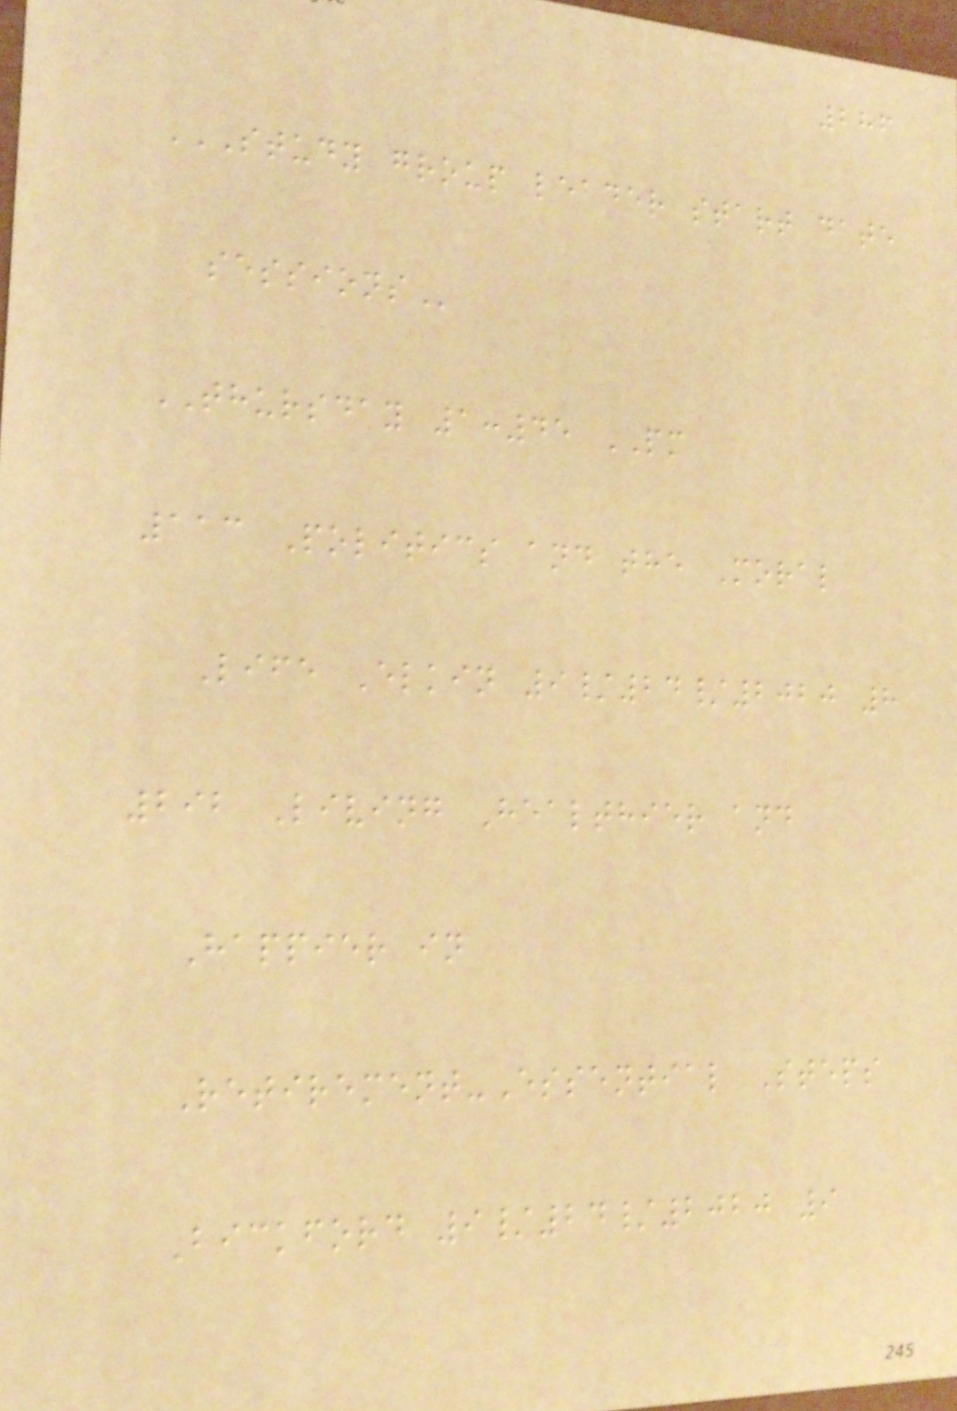286
STUDY GROUP LEADER START DATE
SESSIONS
THURSDAY 1:45 PM
113 Politics and the Moral
Life Elkin 9/24/2020 8
292 Living Healthier and
Happier in
Retirement-Essential Steps
Bickford 9/24/2020 9
